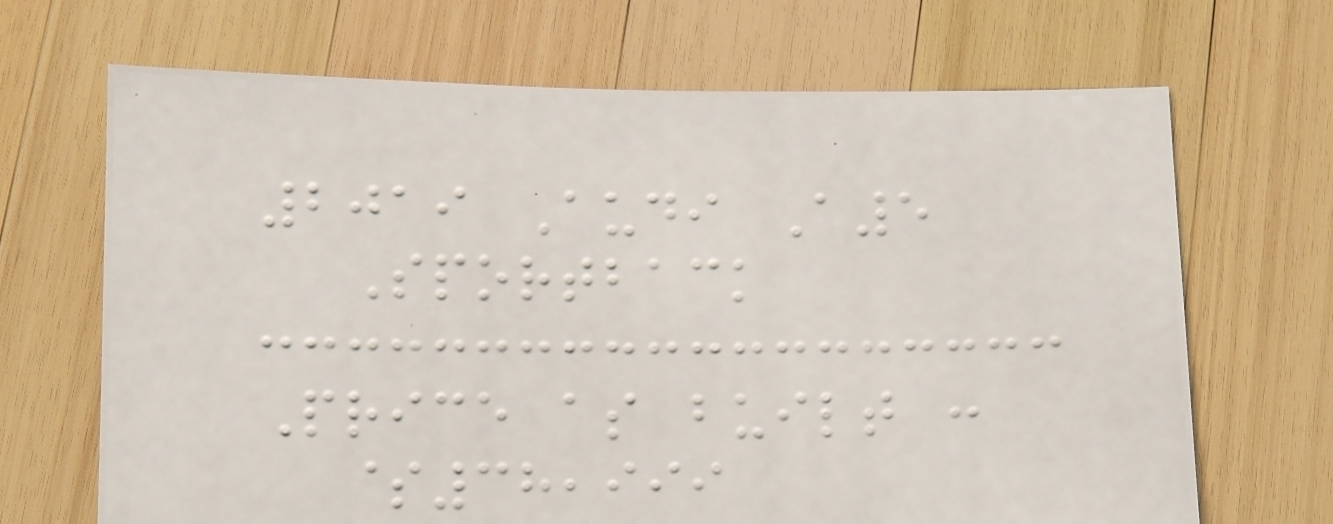2019 Audi A5
Sportback
Price as built :
$38,999
